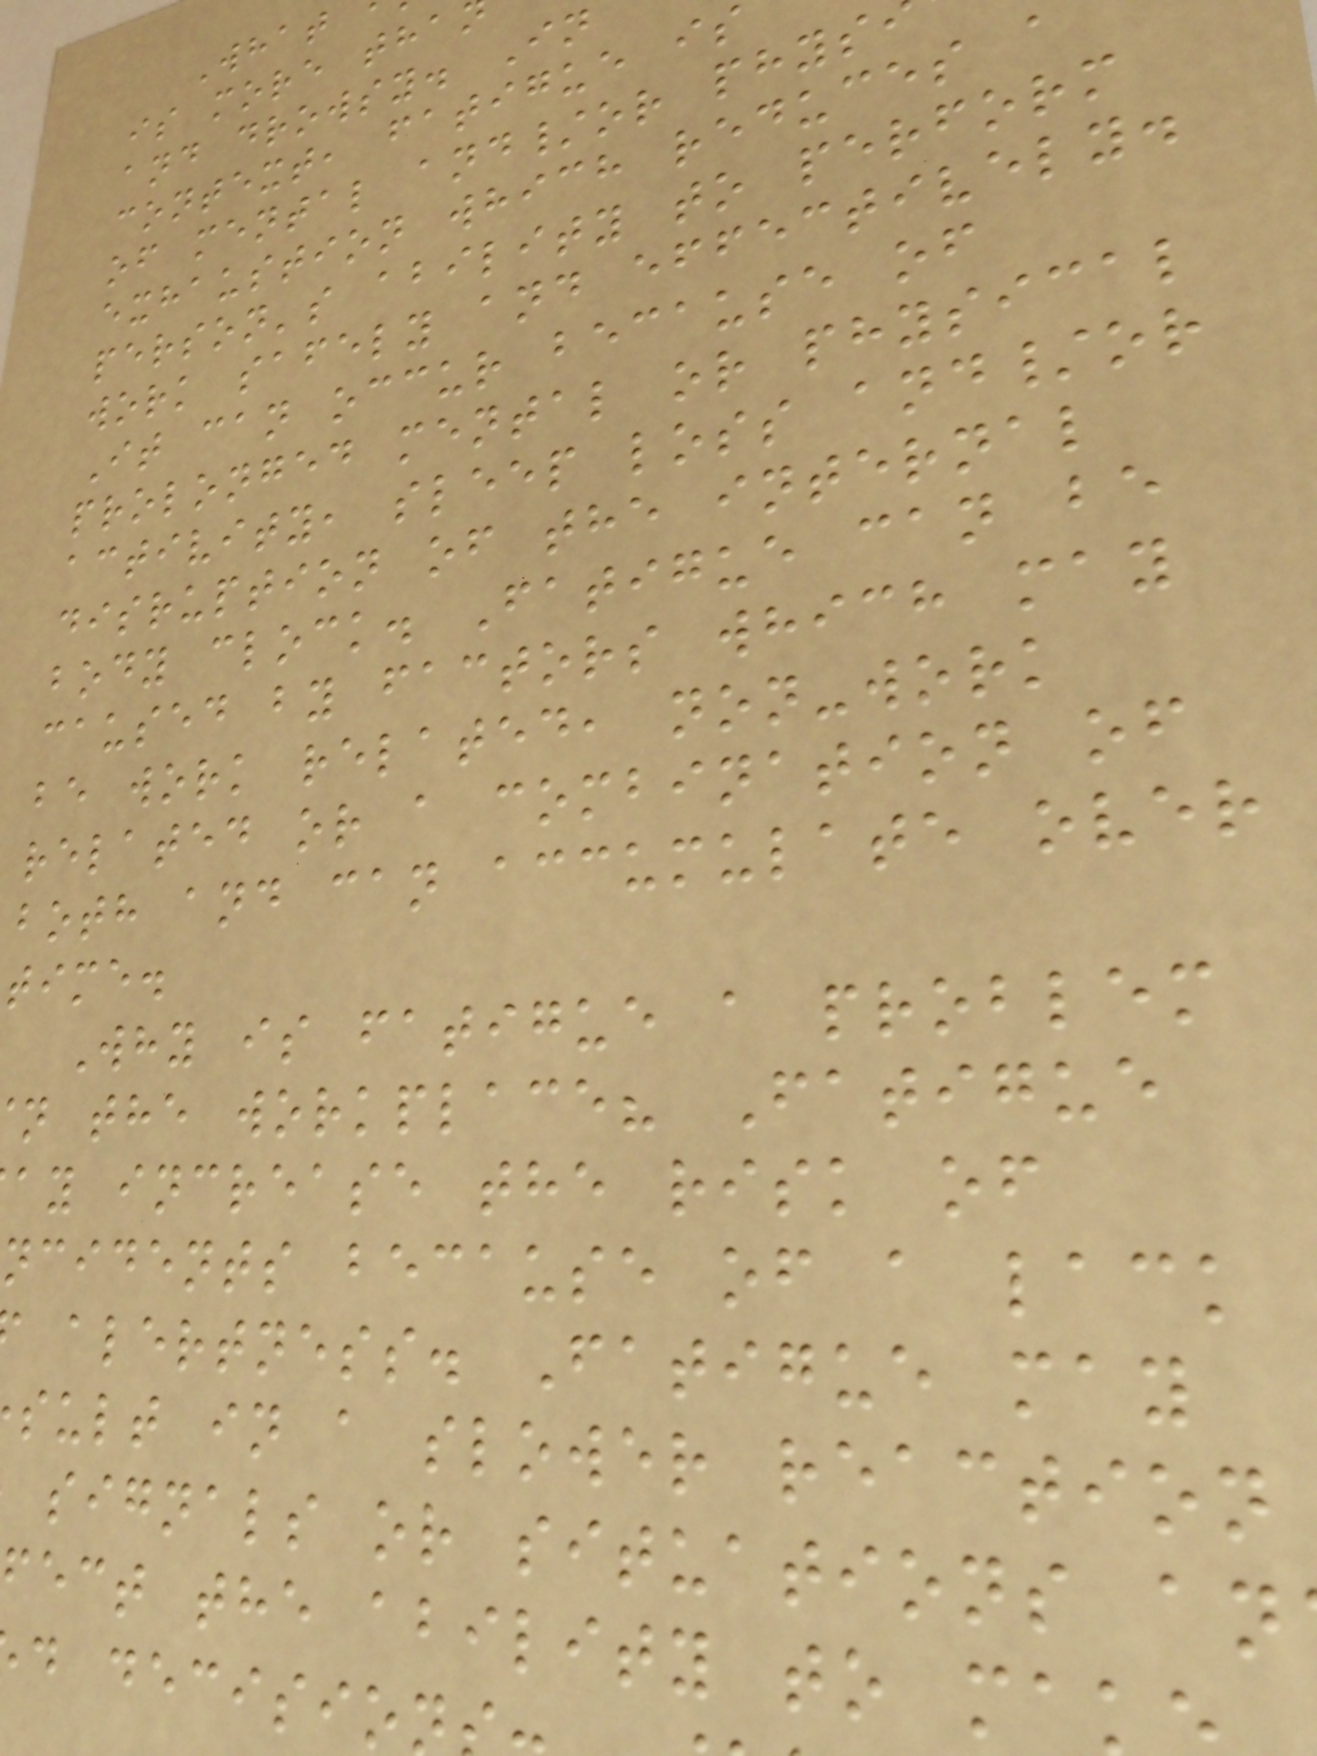is more tha
and drowsy. In
context, fatigue is
of mental and/or phys
exhaustion which reduces a
person's ability to perform
work safely and effectively.
It can occur because of
prolonged mental or physical
activity, sleep loss and/or
disruption of the internal
body clock. Fatigue can be
caused by factors which may
be work related, non-work
related or a combination of
both and can accumulate over
time.
Why is fatigue a problem
n the workplace? Fatigue
ay increase the risk of
ncidents because of a lack
alertness. Fatigue may
sult in a slower reaction
signals or situations an
fect the ability to ma
d decisio
